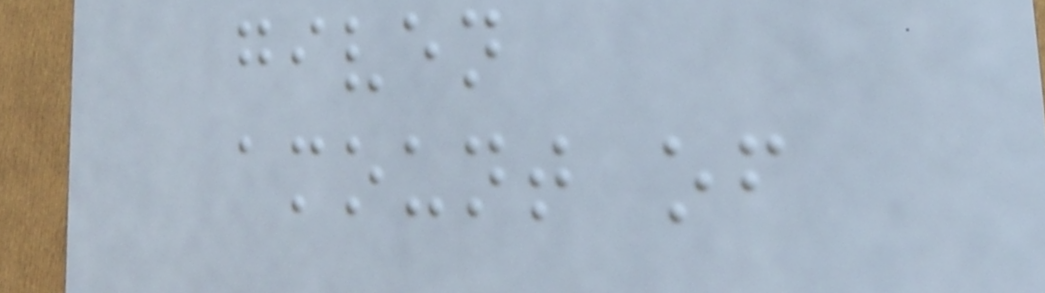given
amount of
